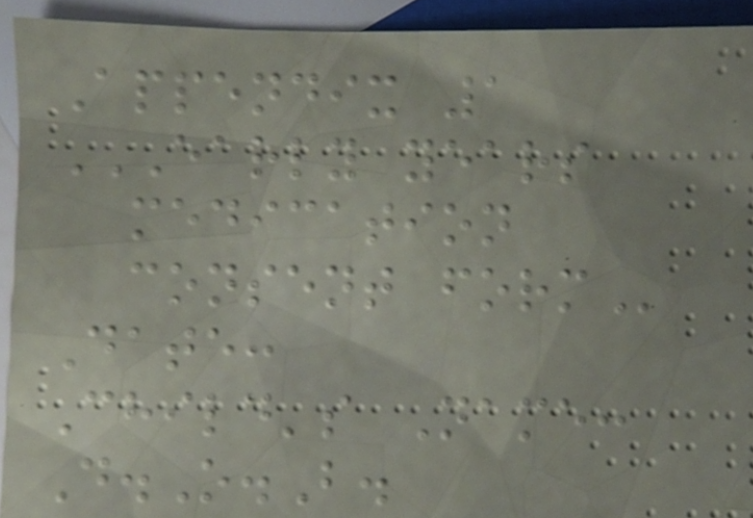Appendix 1
EARLY YEARS
MEDICATION
CONSENT FORM
Date:
Child's Name:
D.O.B.
